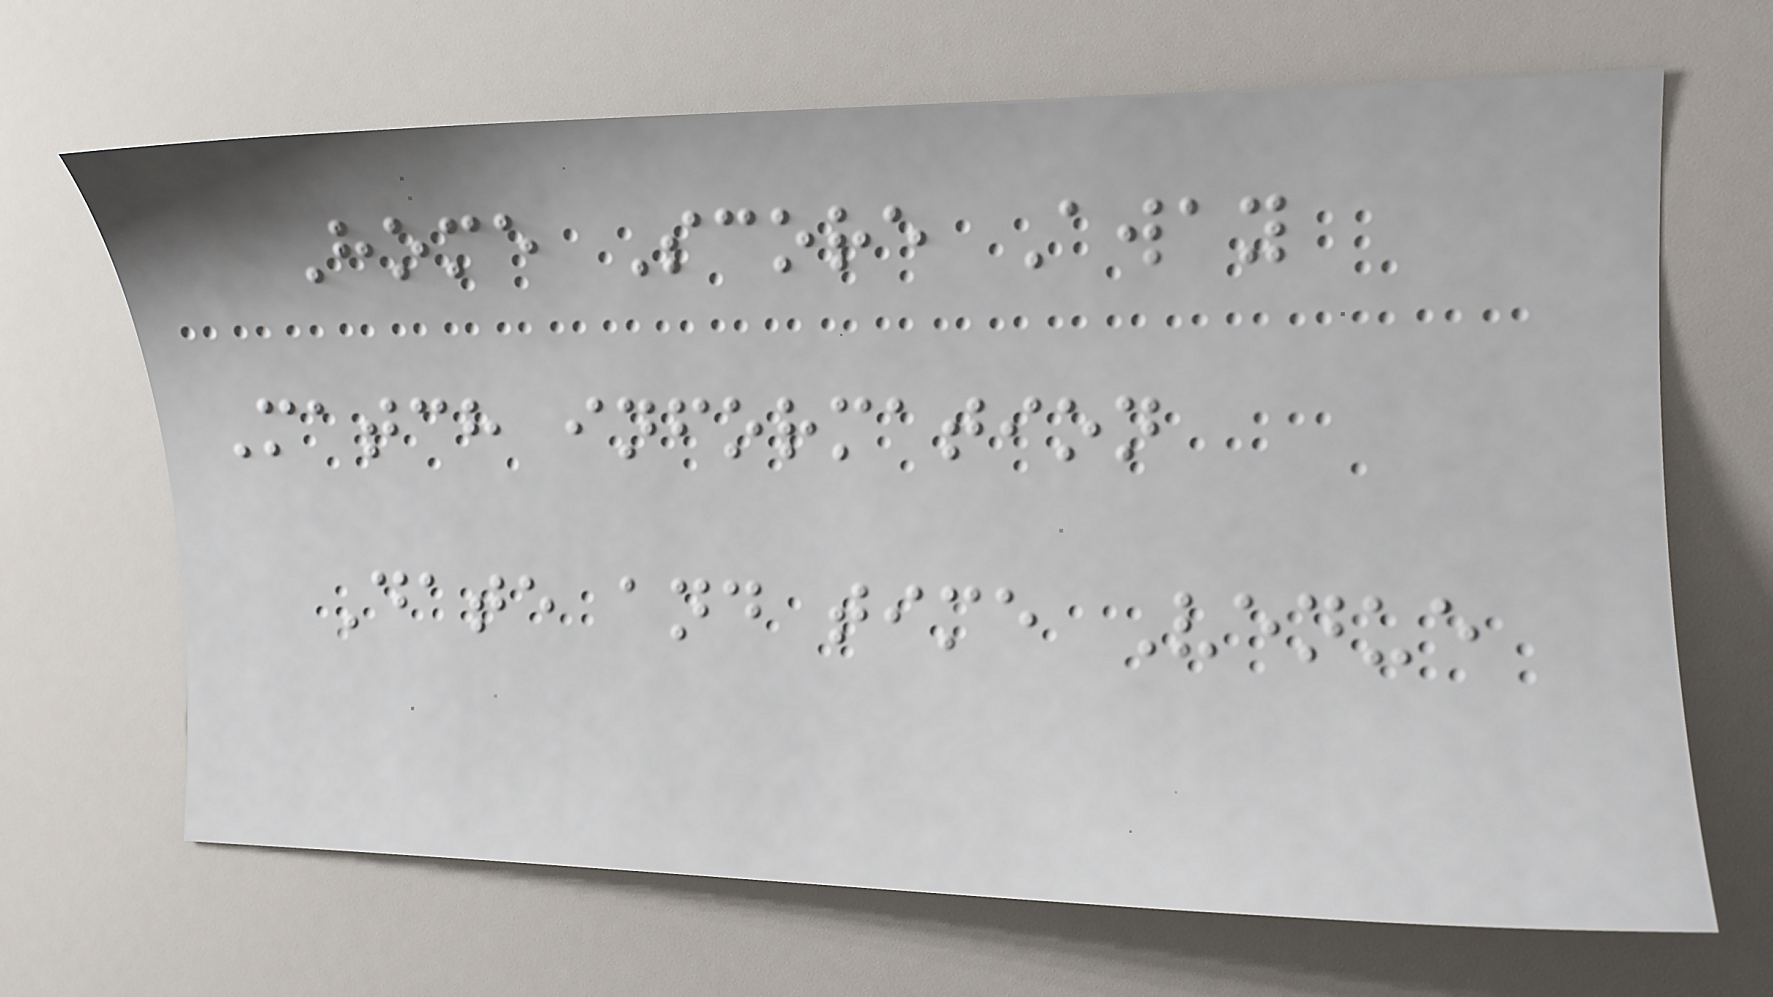Home Score Away
Match information
Date and time Venue
